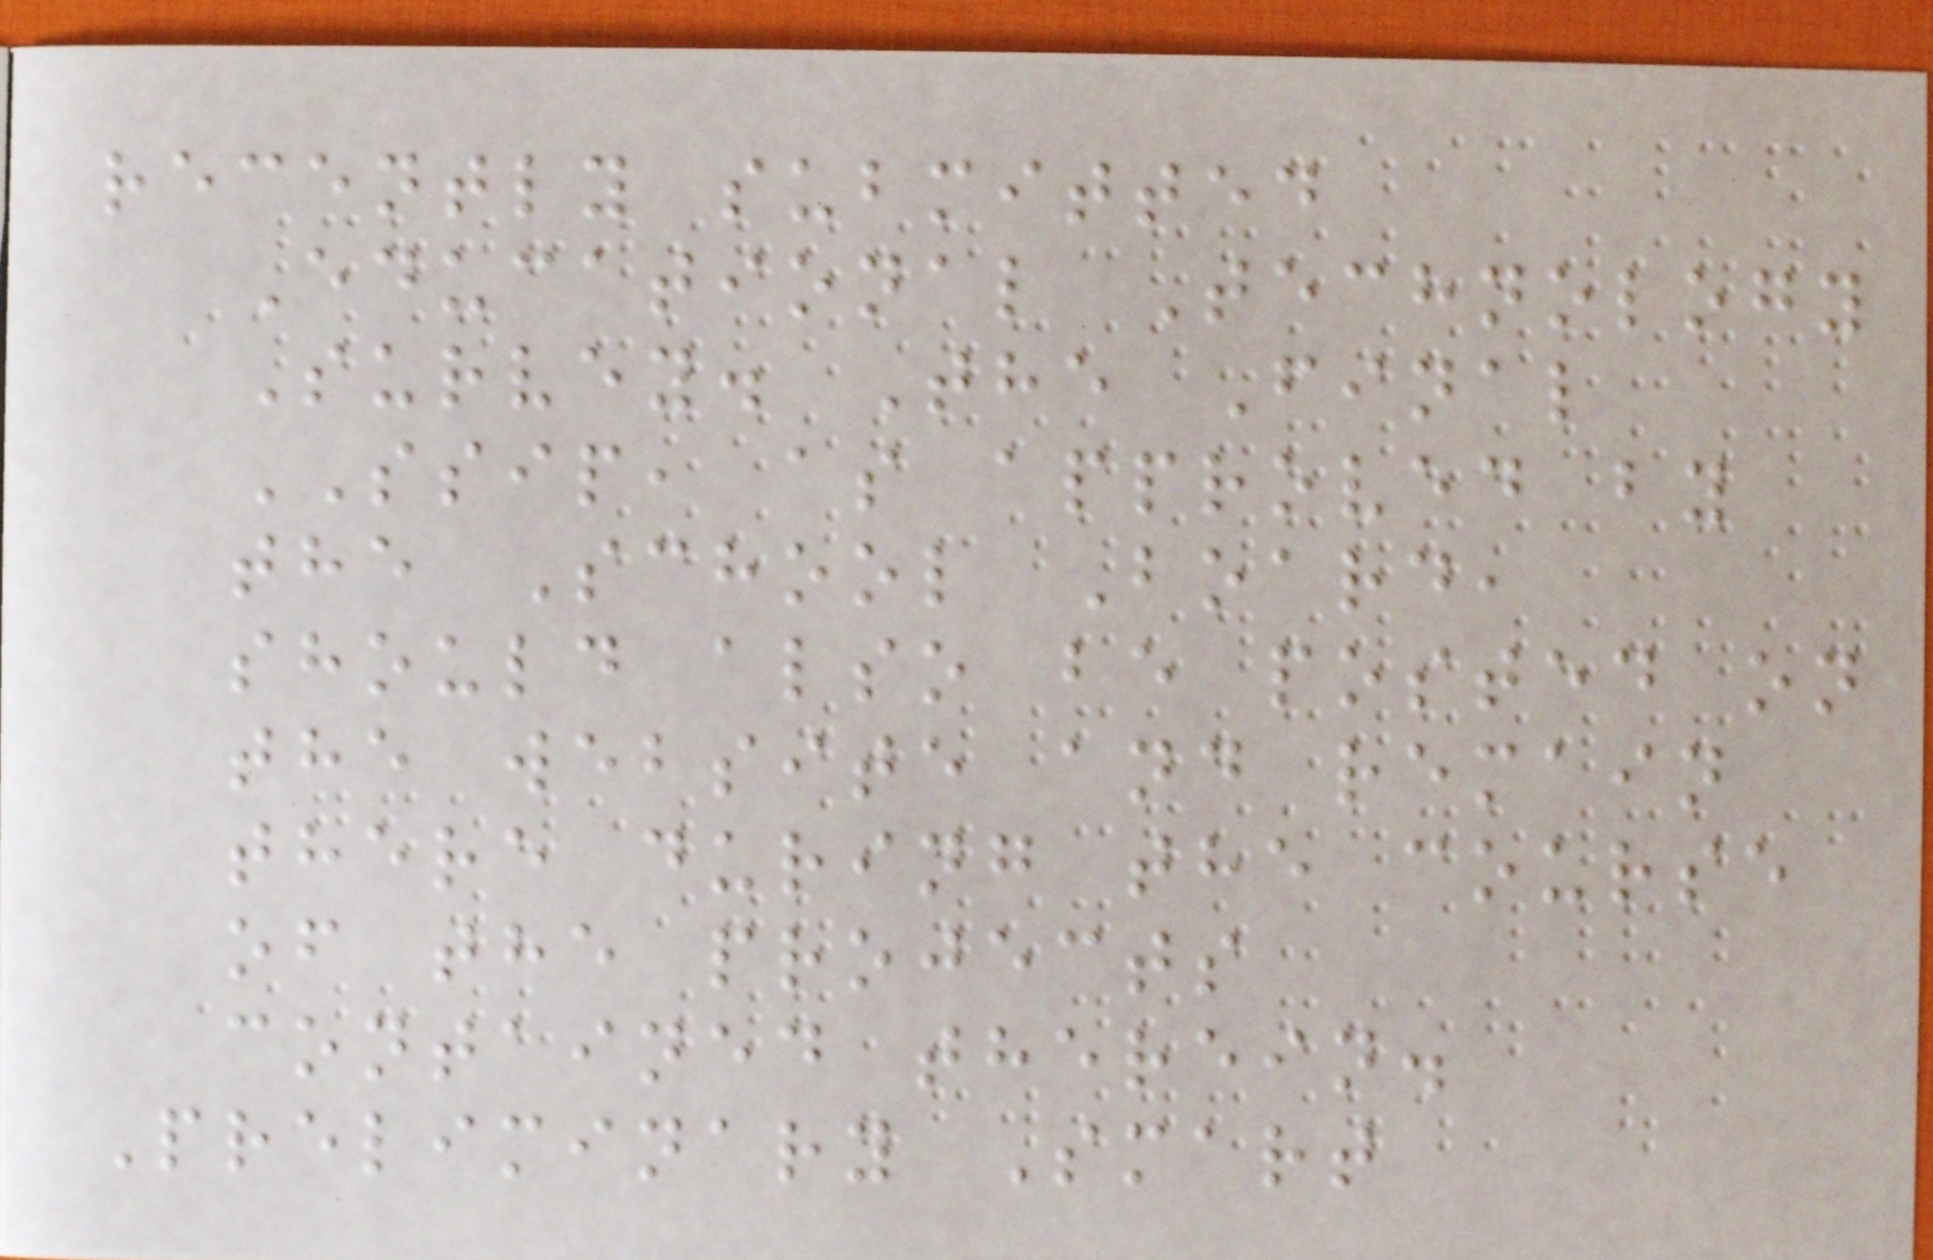recently submitted
Educational Technology
Survey. The Final
SSIP, as approved by
the School Board,
should also be posted on
the website and remain
there during the course
of the projects
contained therein.
Preliminary Smart
